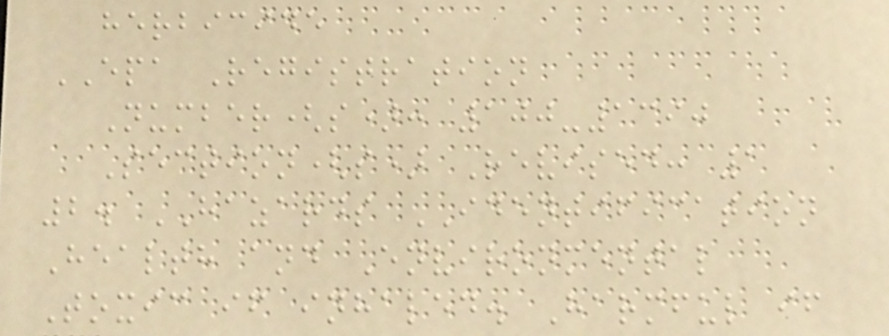herbicide
EPA Registration
Number(s): 100-1390
Section(s) Revised: 1
2. HAZARDS IDENTIFICATION
Health and Environmental
Toxic if inhaled. Harmful if
